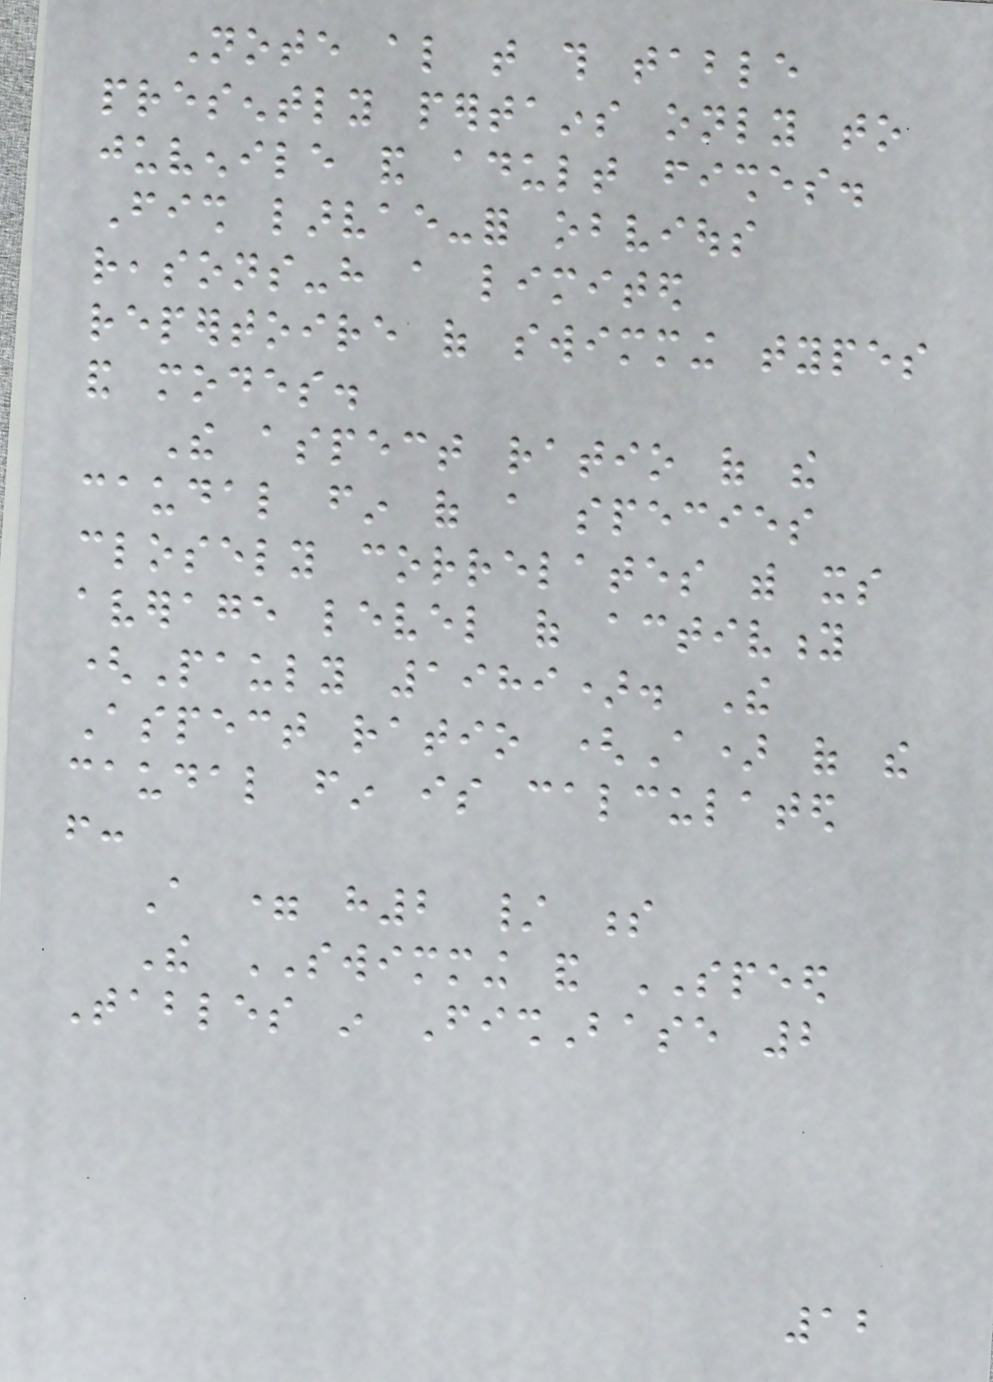Note also that this table
presently pertains only to
juvenile and adult fishes.
Fish larvae-for obvious
reasons-have a limited
repertoire of swimming types
and modes.
The aspect ratio of the
caudal fin of a species
closely correlates with its
average level of activity
(Pauly 1989). The
Aspect ratio (A) of the
caudal fin is calculated
from:
A = h2 / s
The SWIMMING and SPEED
Tables in FishBase 2
12
